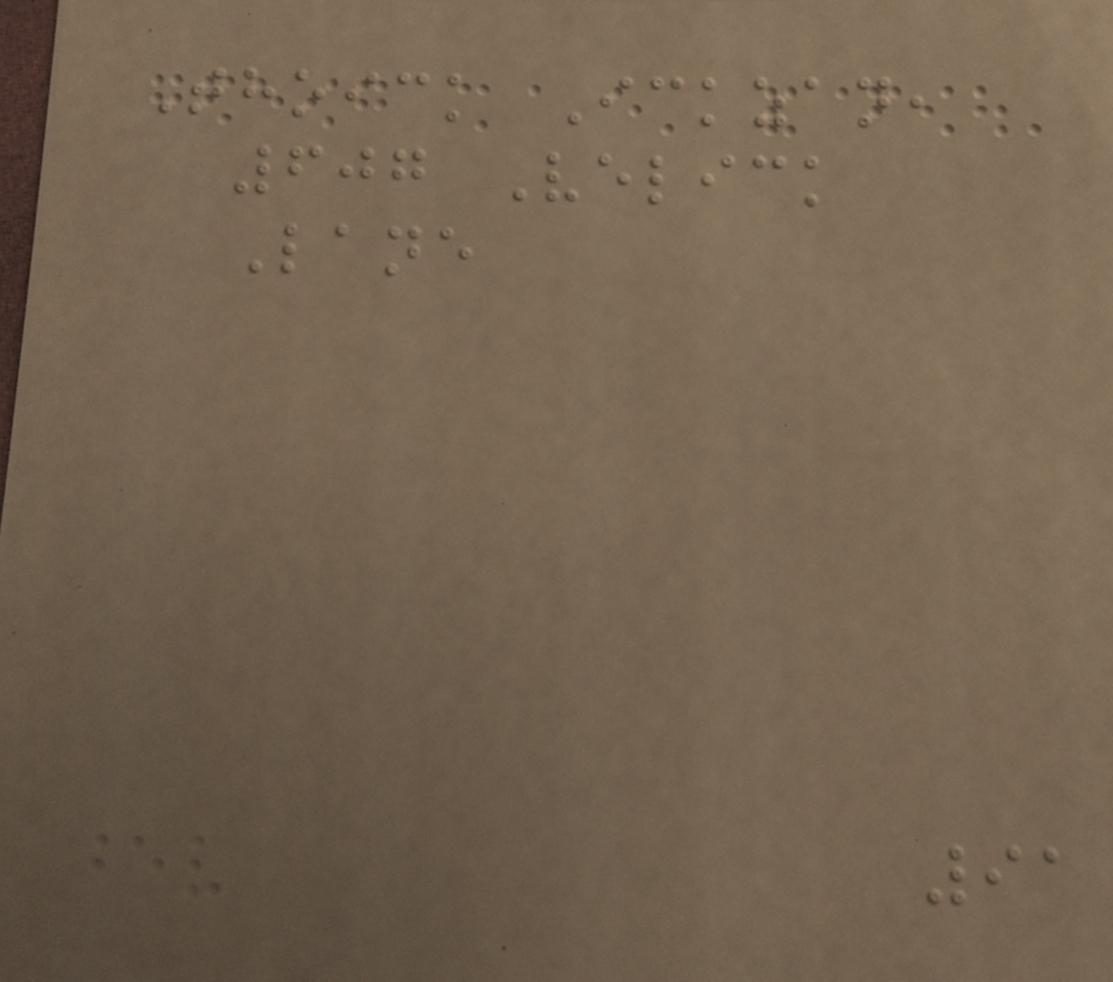Thoick Ickzan,
607 Velick
Lane
91
